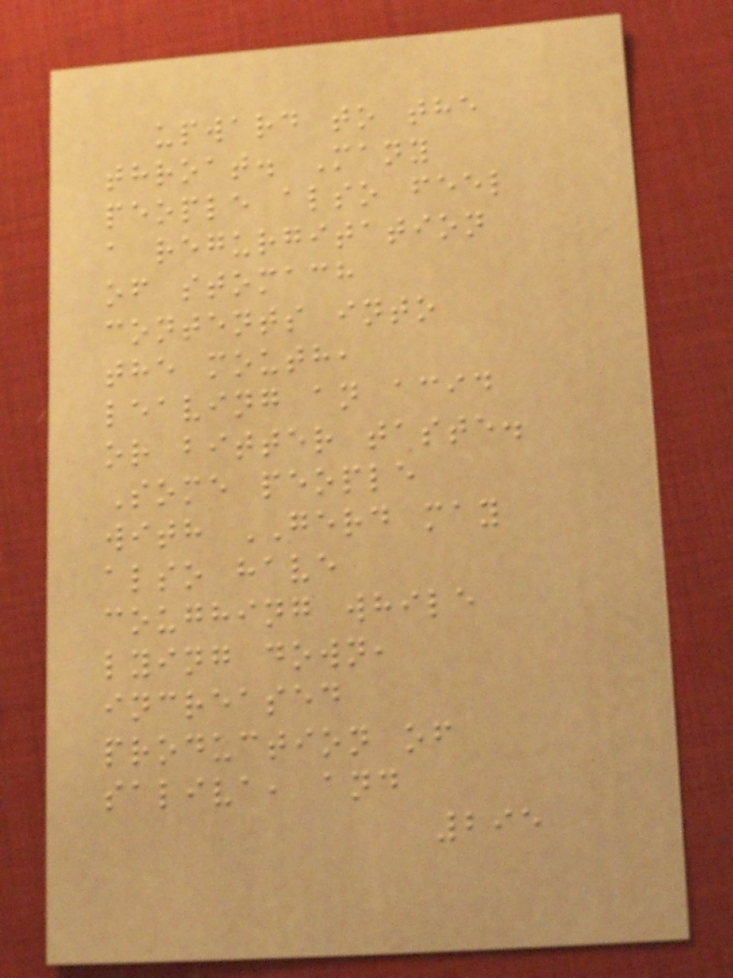upward to the
throat. Many
people also feel
a regurgitation
of stomach
contents into
the mouth,
leaving an acid
or bitter taste.
Some people
with GERD may
also have
coughing while
lying down,
increased
production of
saliva, and
295
